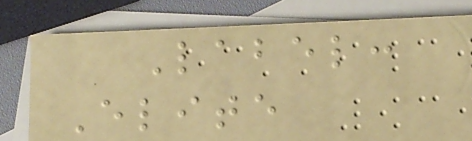Label:
Elite
